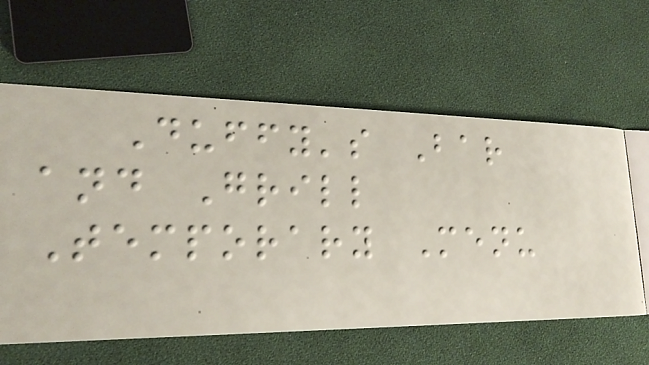Duffy's Bar
and Grill
Temporary Menu
